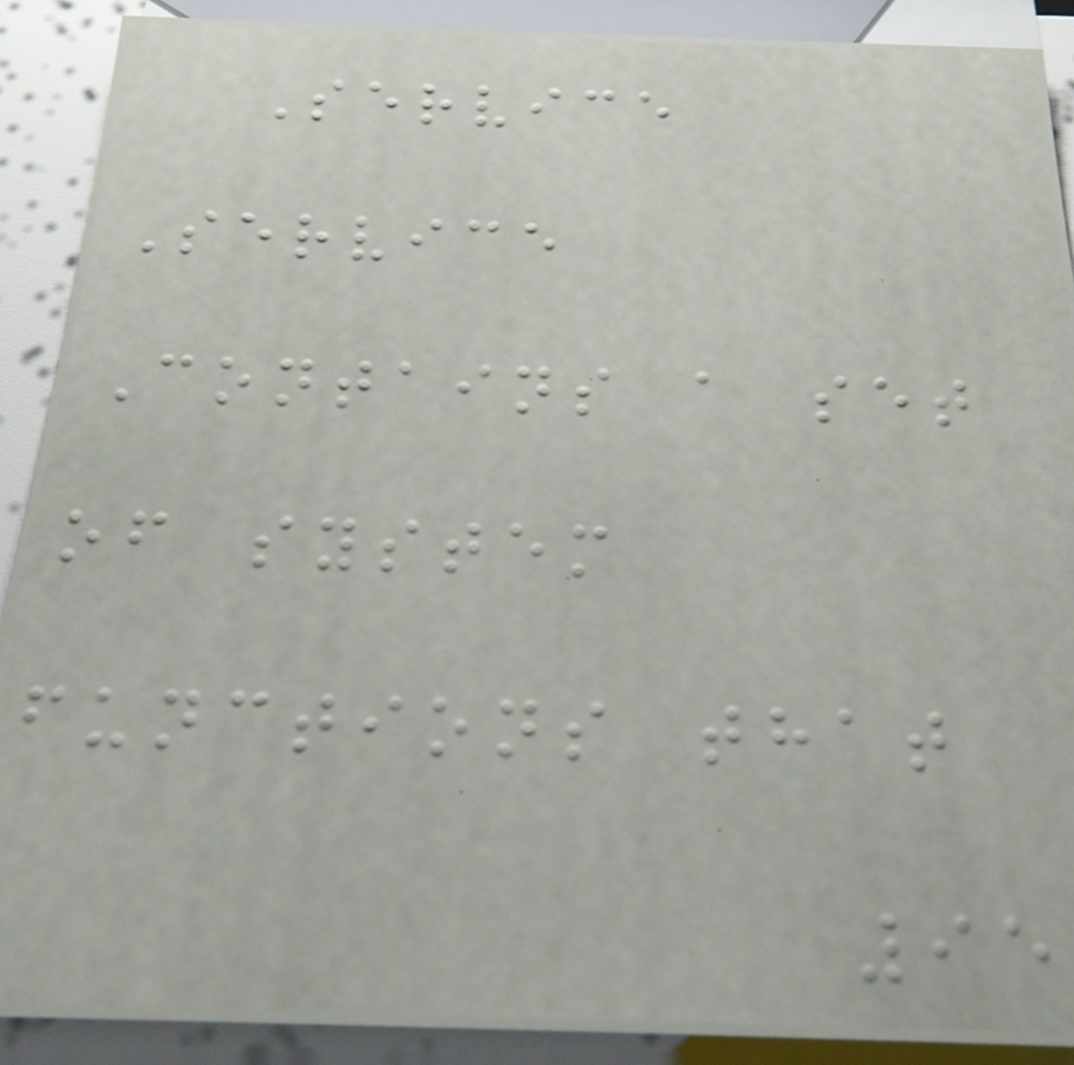Service
Service
Contains a set
of system
functions that
95
